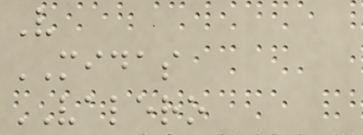V
MIDAS
VALERO
